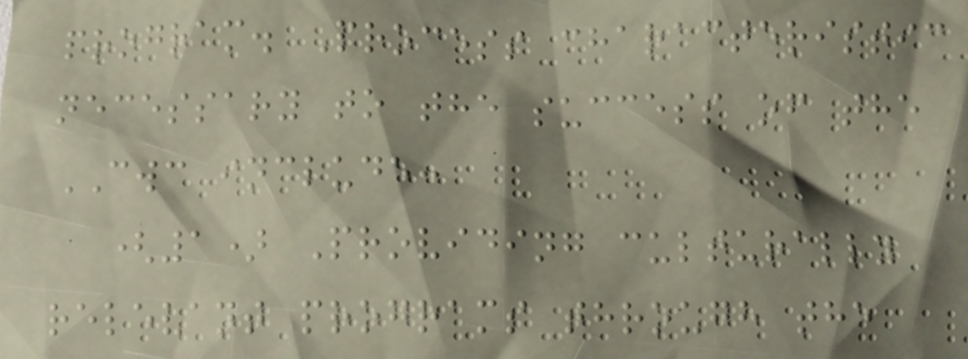program. Process characteristic
necessary to the success of the
CWC include:
(1) Providing culturally
relevant programs through the
